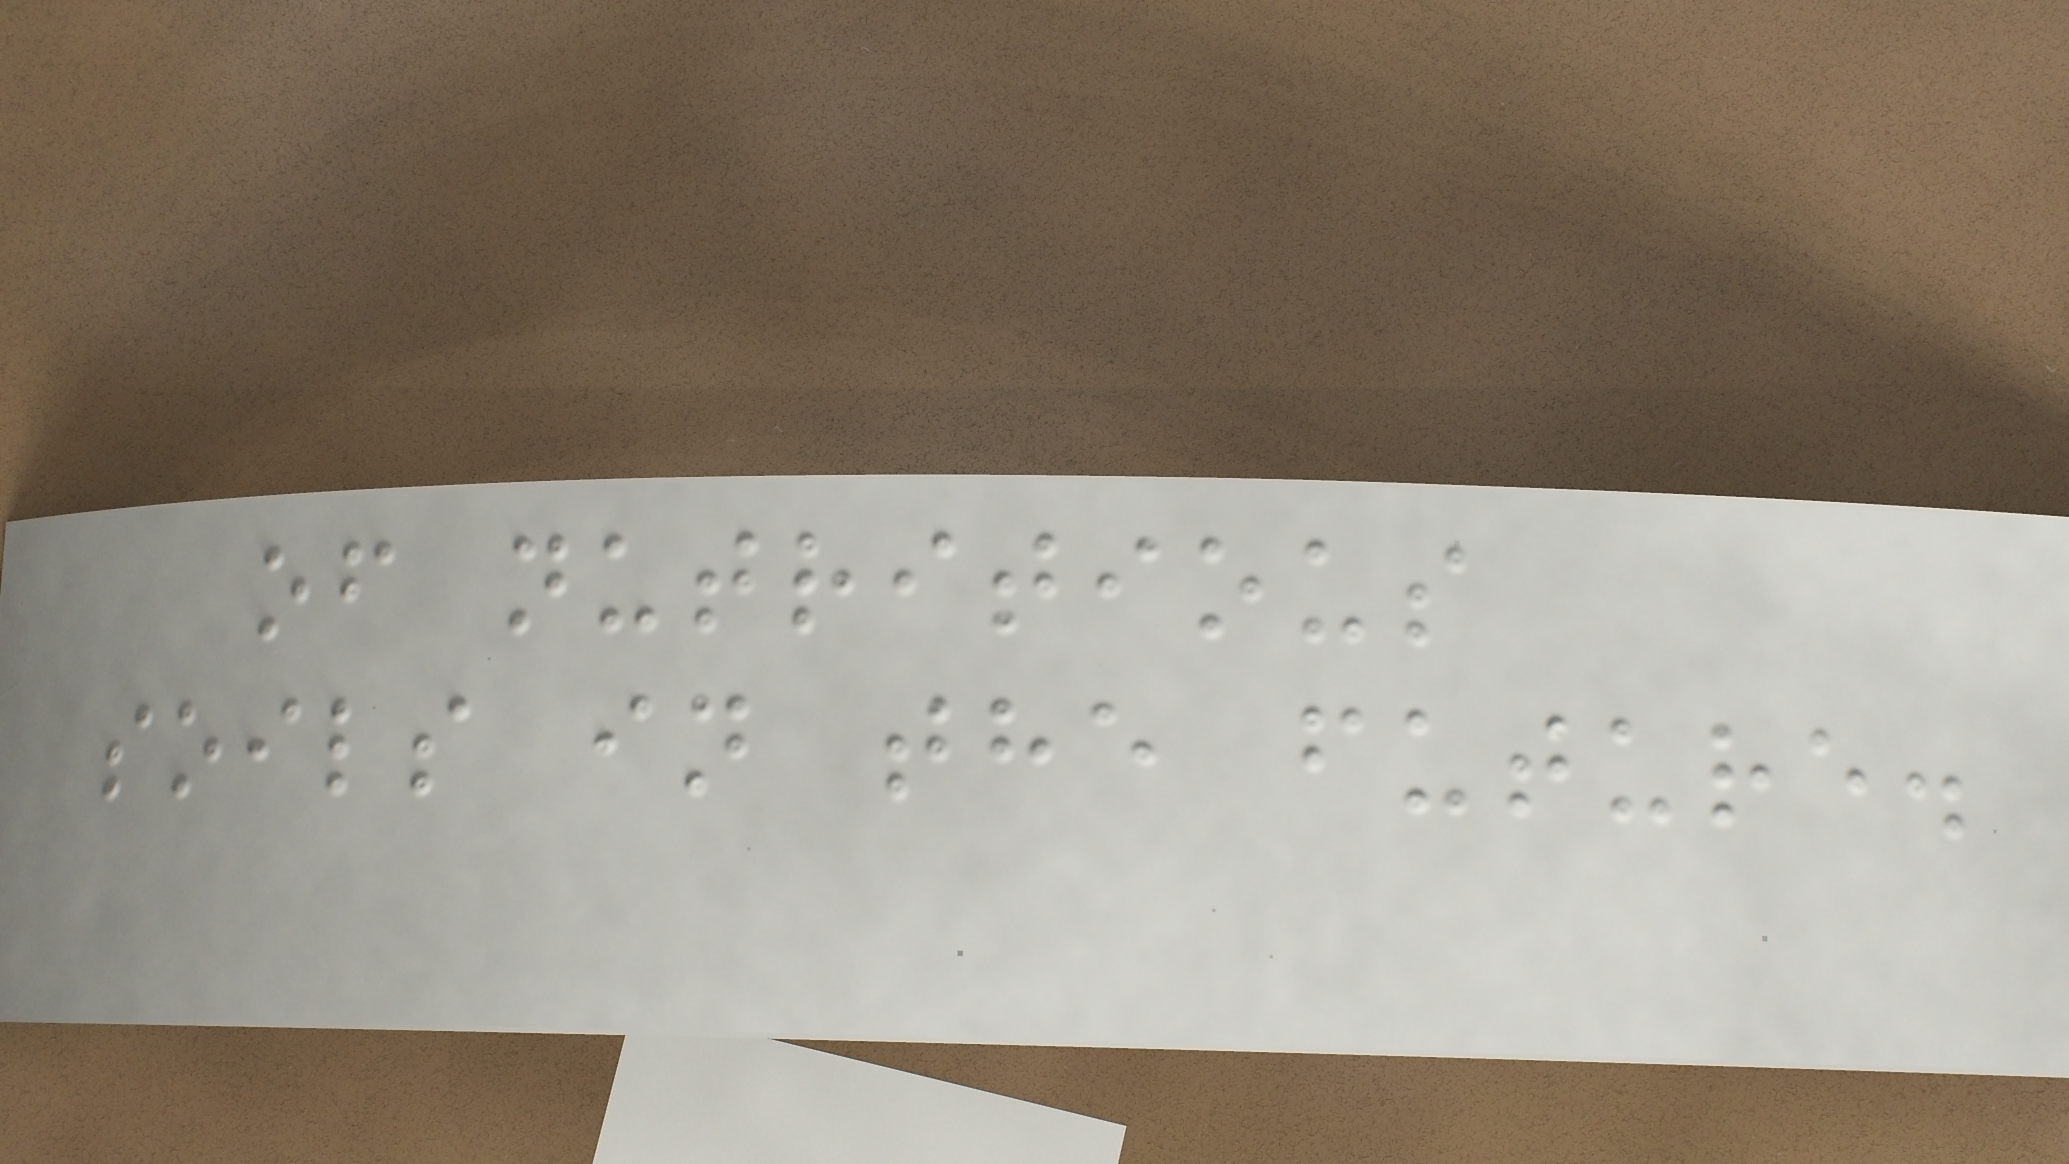of nutritious
soils in the future.
